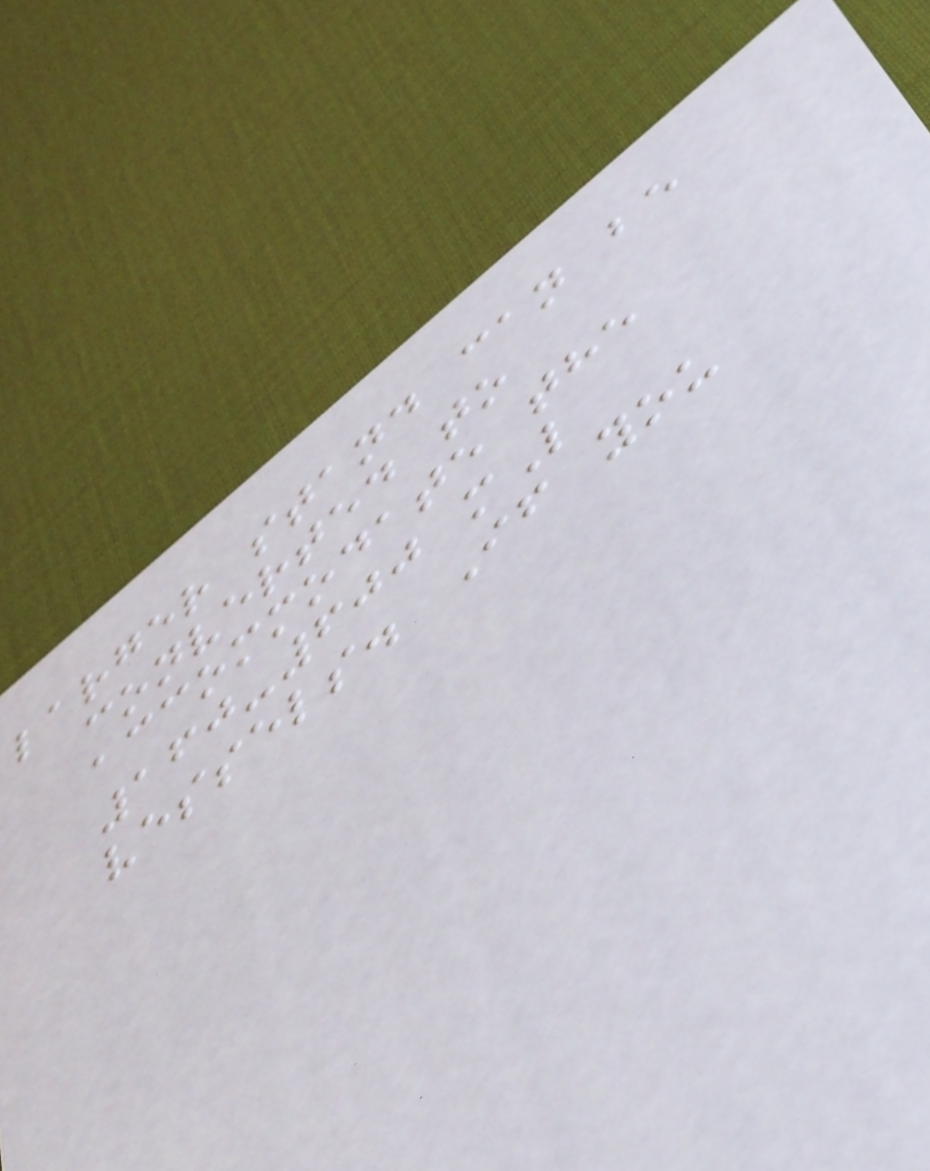larger stand can be
converted to
accommodate the
160-600 mL
vessels. If you
